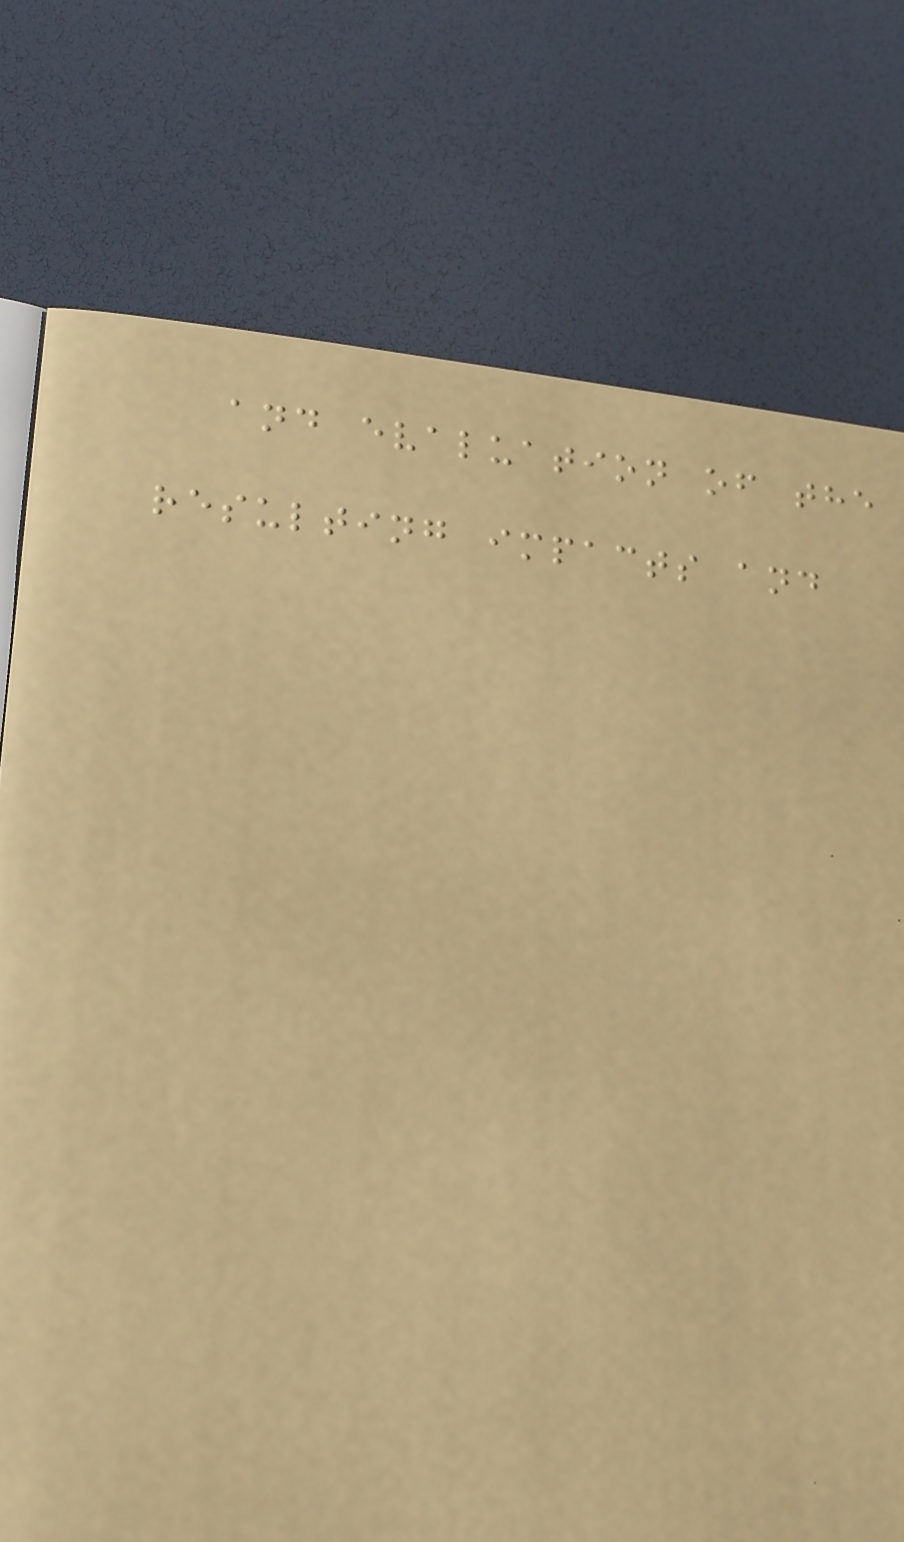and evaluation of the
resulting impacts and
